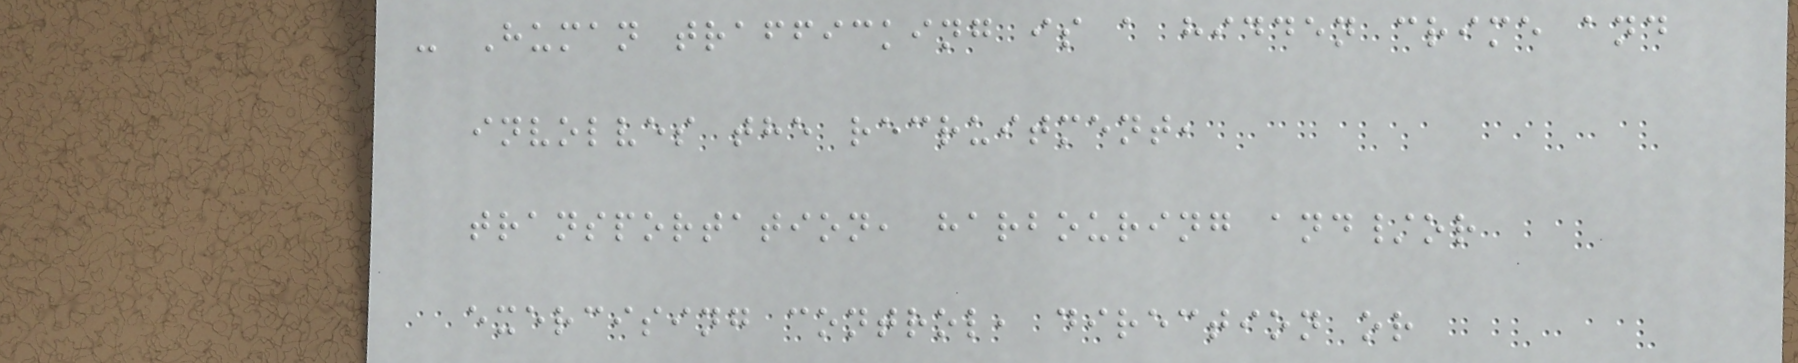- Human trafficking is a hidden crime and
involves the recruitment,
transportation, harbouring and/or
exercising control, direction or
